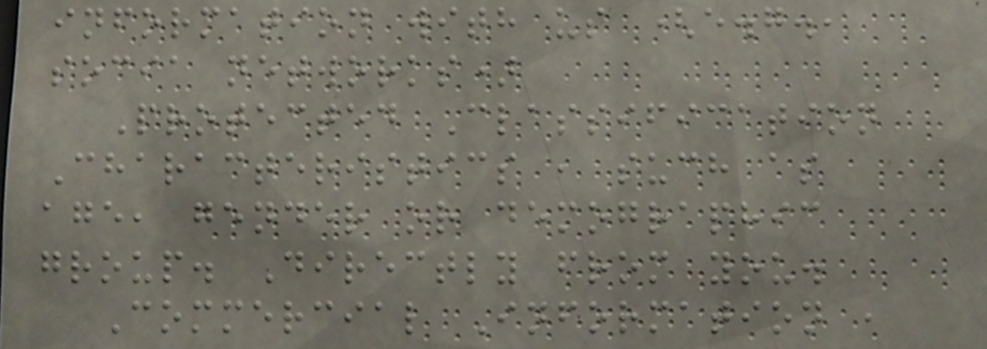information with us (e.g.,
socia networks)
Protected Classification
Characteristics , such as
age, gender or demographic
group. Directly from you.
Commercial Information ,
